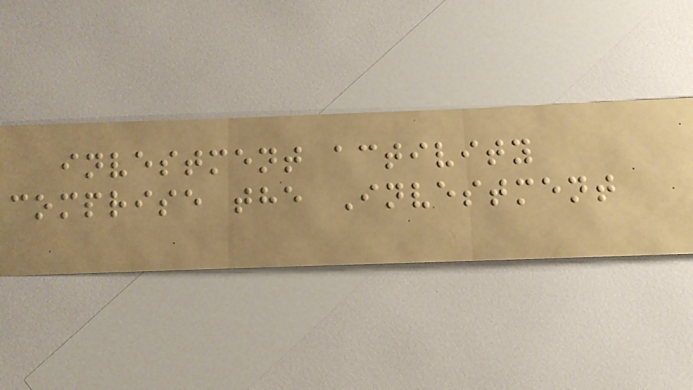investment activity
comprise the Investment
